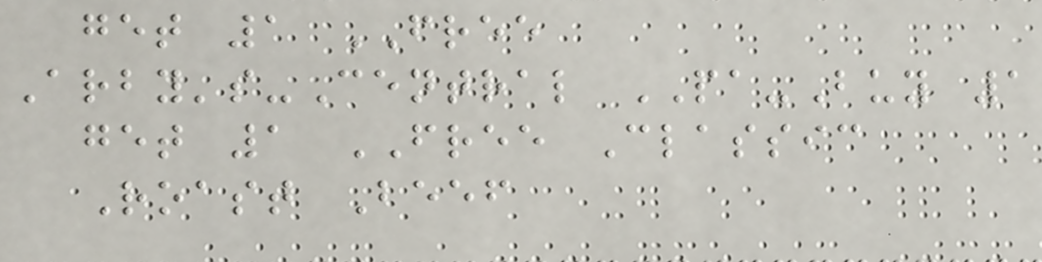get 1 FREE
Arby's-Central PA-Buy 1
get 1 FREE Classic
Roast Beef
